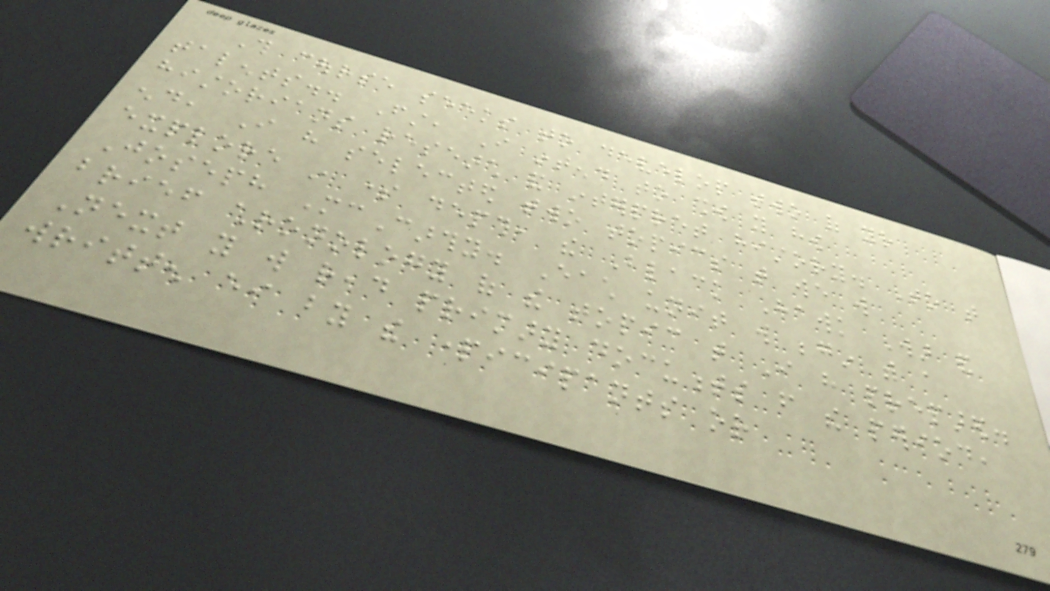This course seeks to develop two of your
talents.. First, I intend to show you how
historians research and interpret history. To that
end, I have selected two topics that we will
explore in some depth, the Black Hawk War and
Joseph McCarthy. Each unit will begin with a
brief chronology of the topic that I have prepared.
Next you will read primary documents from the period,
written either by the participants or
